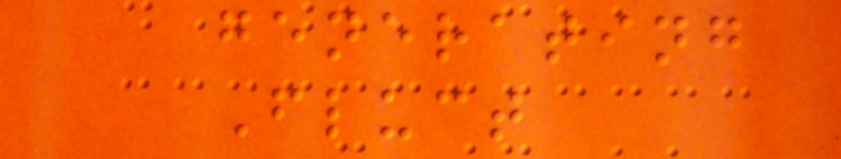generating
Fluct
